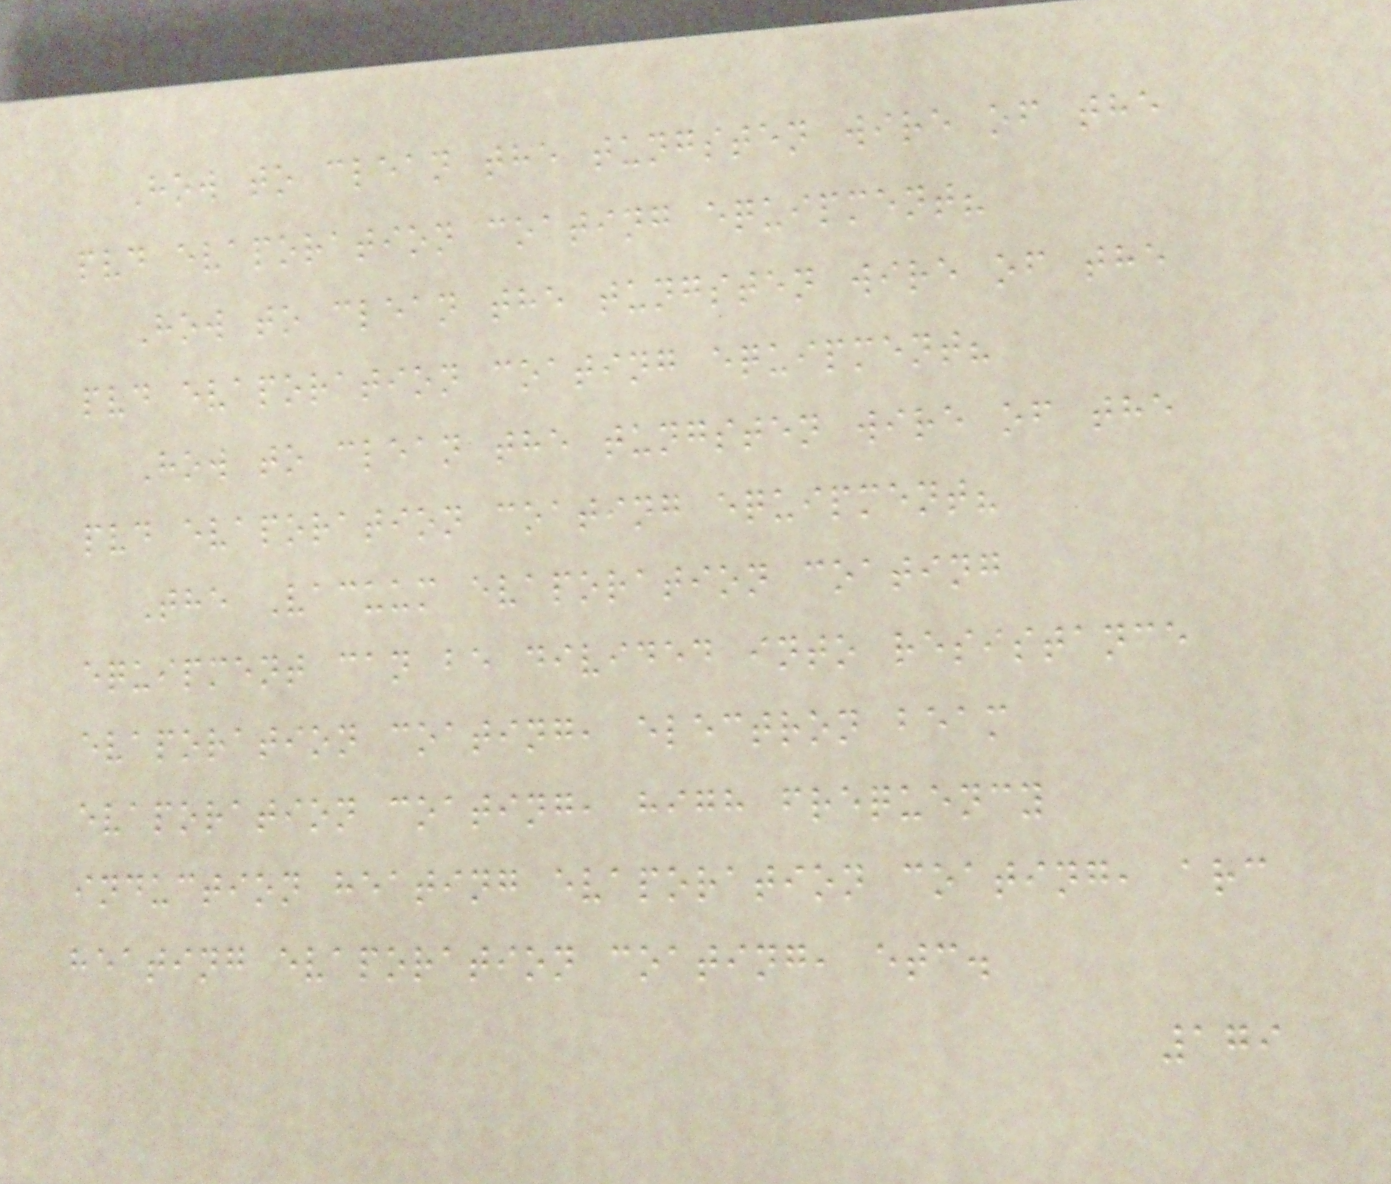How to clean the tungsten wire of the
pvd evaporation coating equipment?
How to clean the tungsten wire of the
pvd evaporation coating equipment?
How to clean the tungsten wire of the
pvd evaporation coating equipment?
The Vacuum evaporation coating
equipment can be divided into resistance
evaporation coating, electron beam
evaporation coating, high frequency
induction heating evaporation coating, arc
heating evaporation coating, etc.
179
